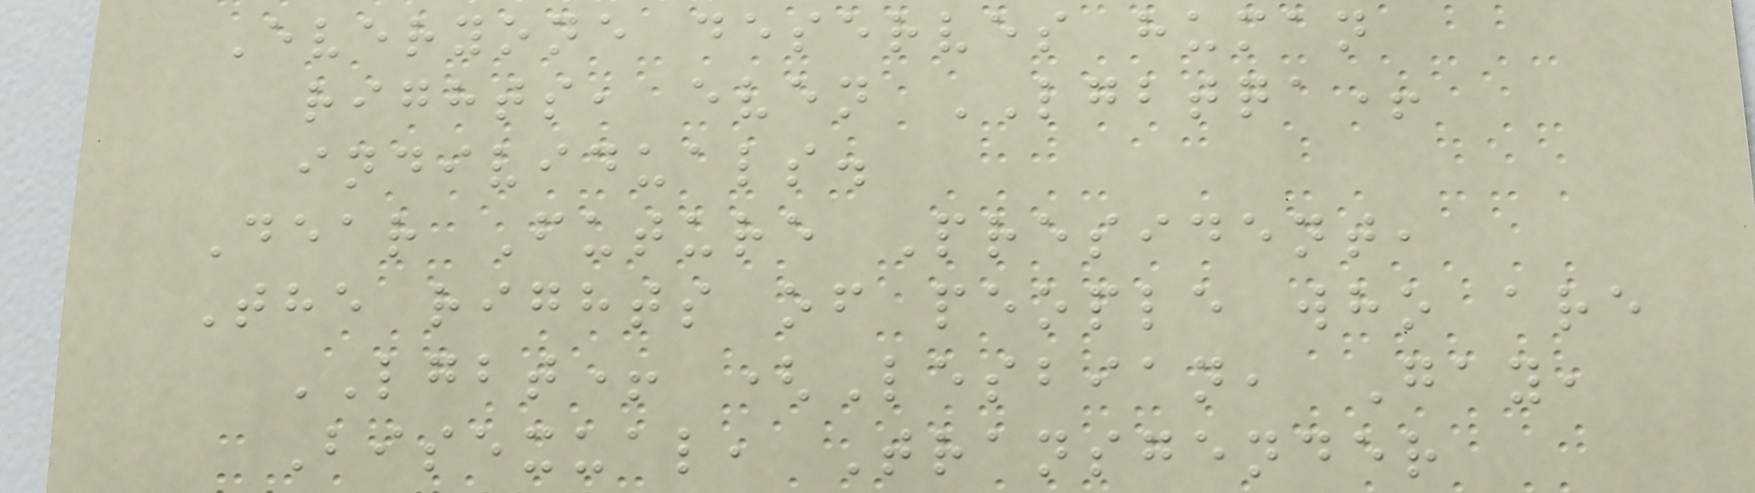Everyone deserves human
rights, even LGBTQA+
individuals.
Dear Future President,
The rights of people who are
LGBT+ (Lesbian, Gay,
Bisexual, Transgender
